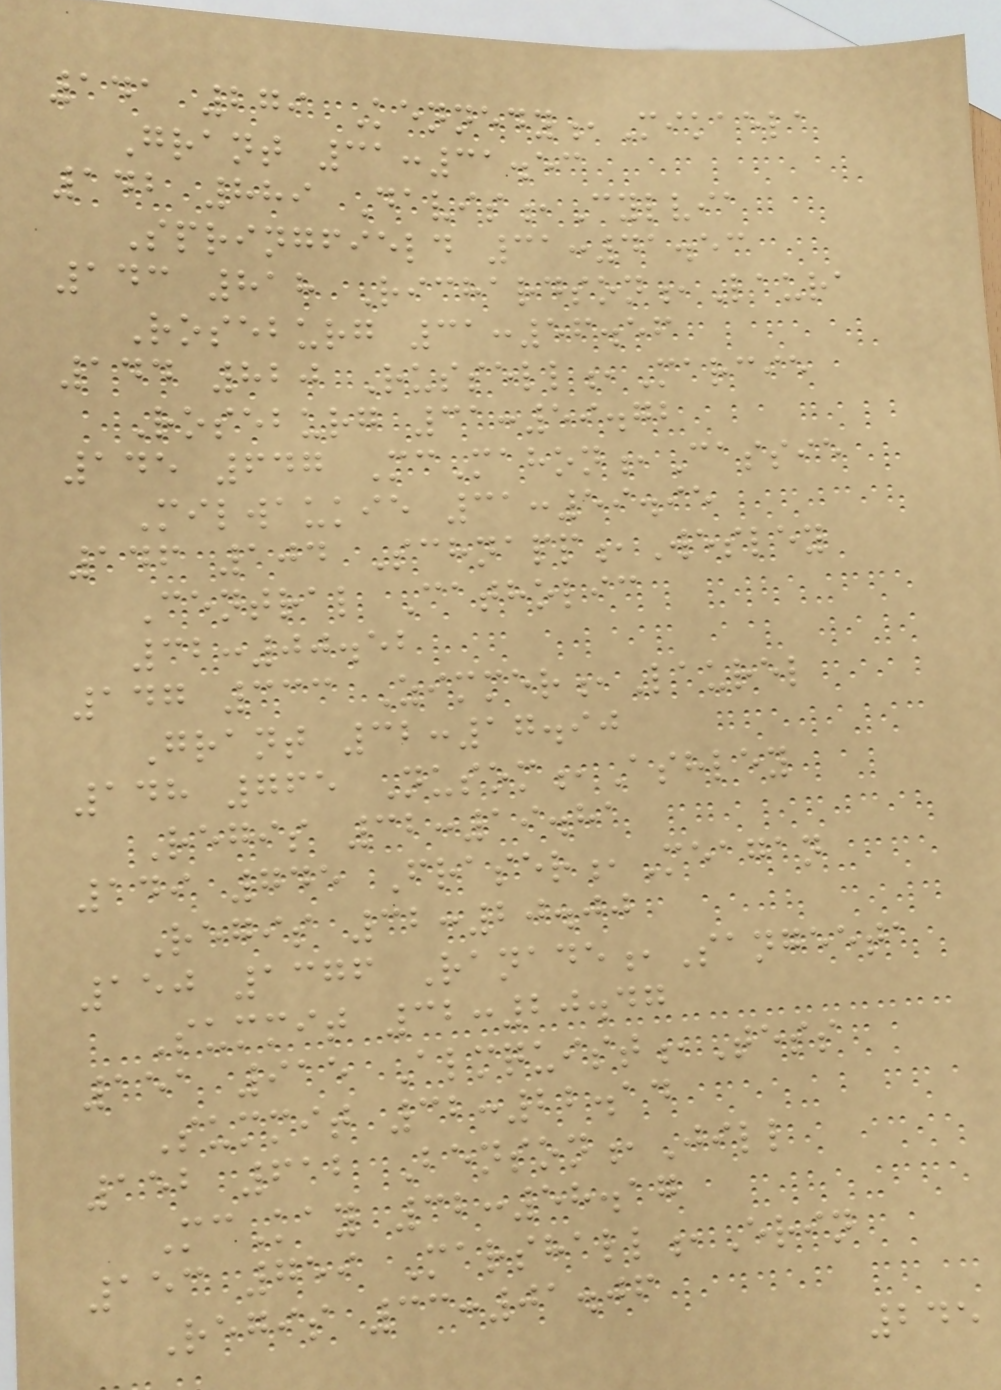141 279 Kennedy,Mikaela
Grant 31:31.53
142 889 Davis,Cylvia
Springfield 31:41.53
143 818 Richardson,Laura
Roseburg 31:56.56
144 820 Russell,Marcie
Roseburg 31:59.72
145 647 McMahon,Cassie
Milwaukie 31:59.95
146 104 Schnapp,Wesley
Central Catholic
32:00.52
147 333 Zimmer,Laurel
Grant 32:17.90
148 765 Nusom,Ashley
Regis 32:19.81
149 745 Fraser,Meagan
Regis 32:20.00
150 1376 Ranade,Sangeeta
Summit 32:20.47
151 915 Almquist,Tess
Summit 32:22.14
152 612 Benson,Jill
McKay 32:58.17
153 759 Marshall,Erin
Regis 33:01.06
245
